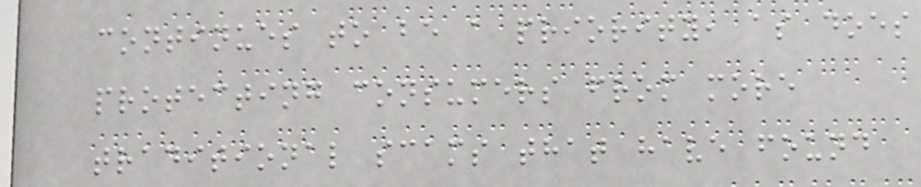continues to be a priority, as does
protecting consumers from more
traditional scams that have found
